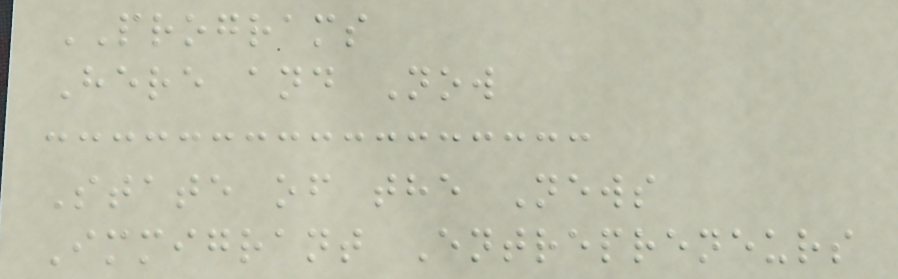PROGRAMS
Here and Now
State of the News
Immigrant Entrepreneurs
